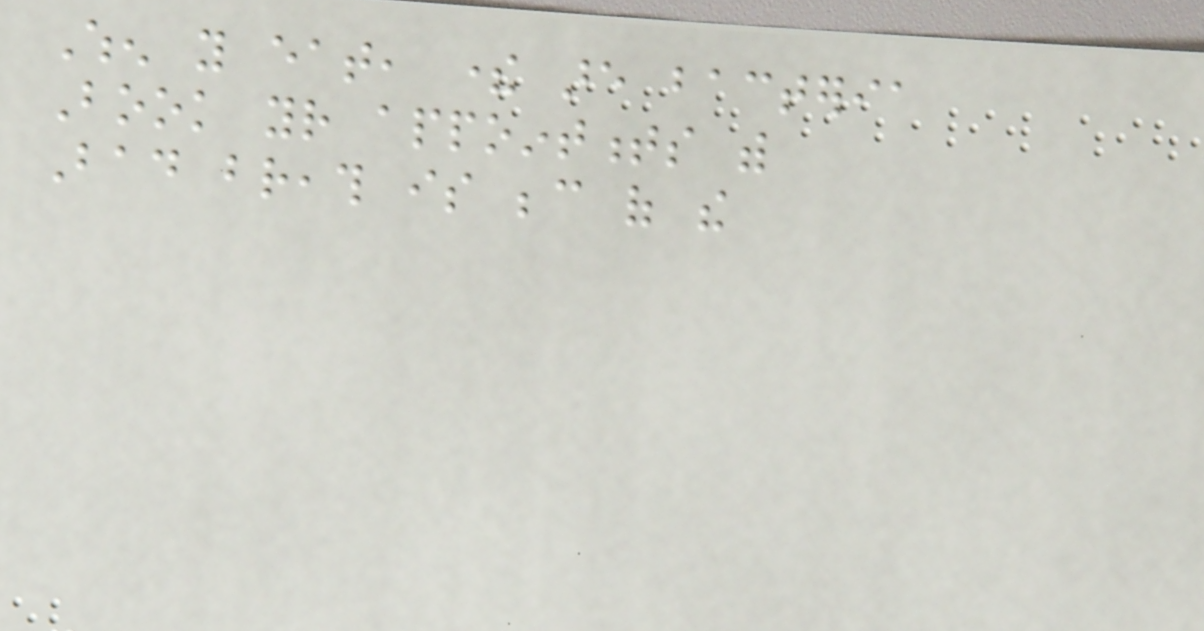When you eat, there are bacteria
Book your appointments with
Bad breath is because of the
